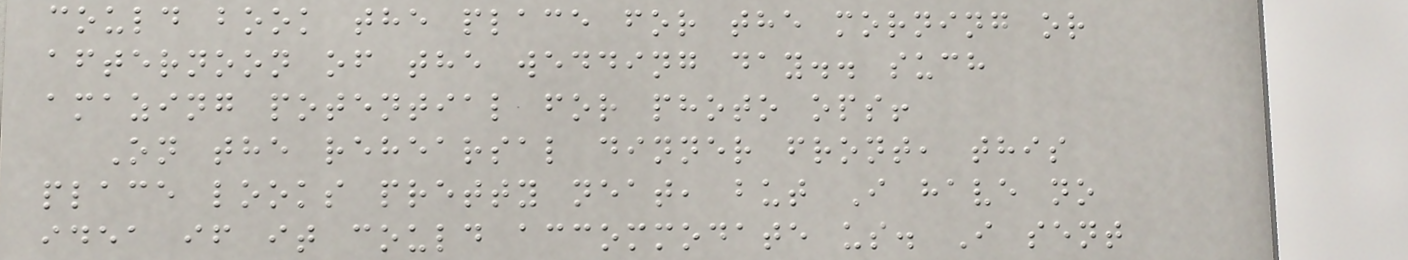could book the place for the morning or
afternoon of the wedding day.. such
amazing potential for photo ops!
On the rehearsal dinner front, this
place looks pretty neat, but I have no
idea if it could accommodate us. I sent
